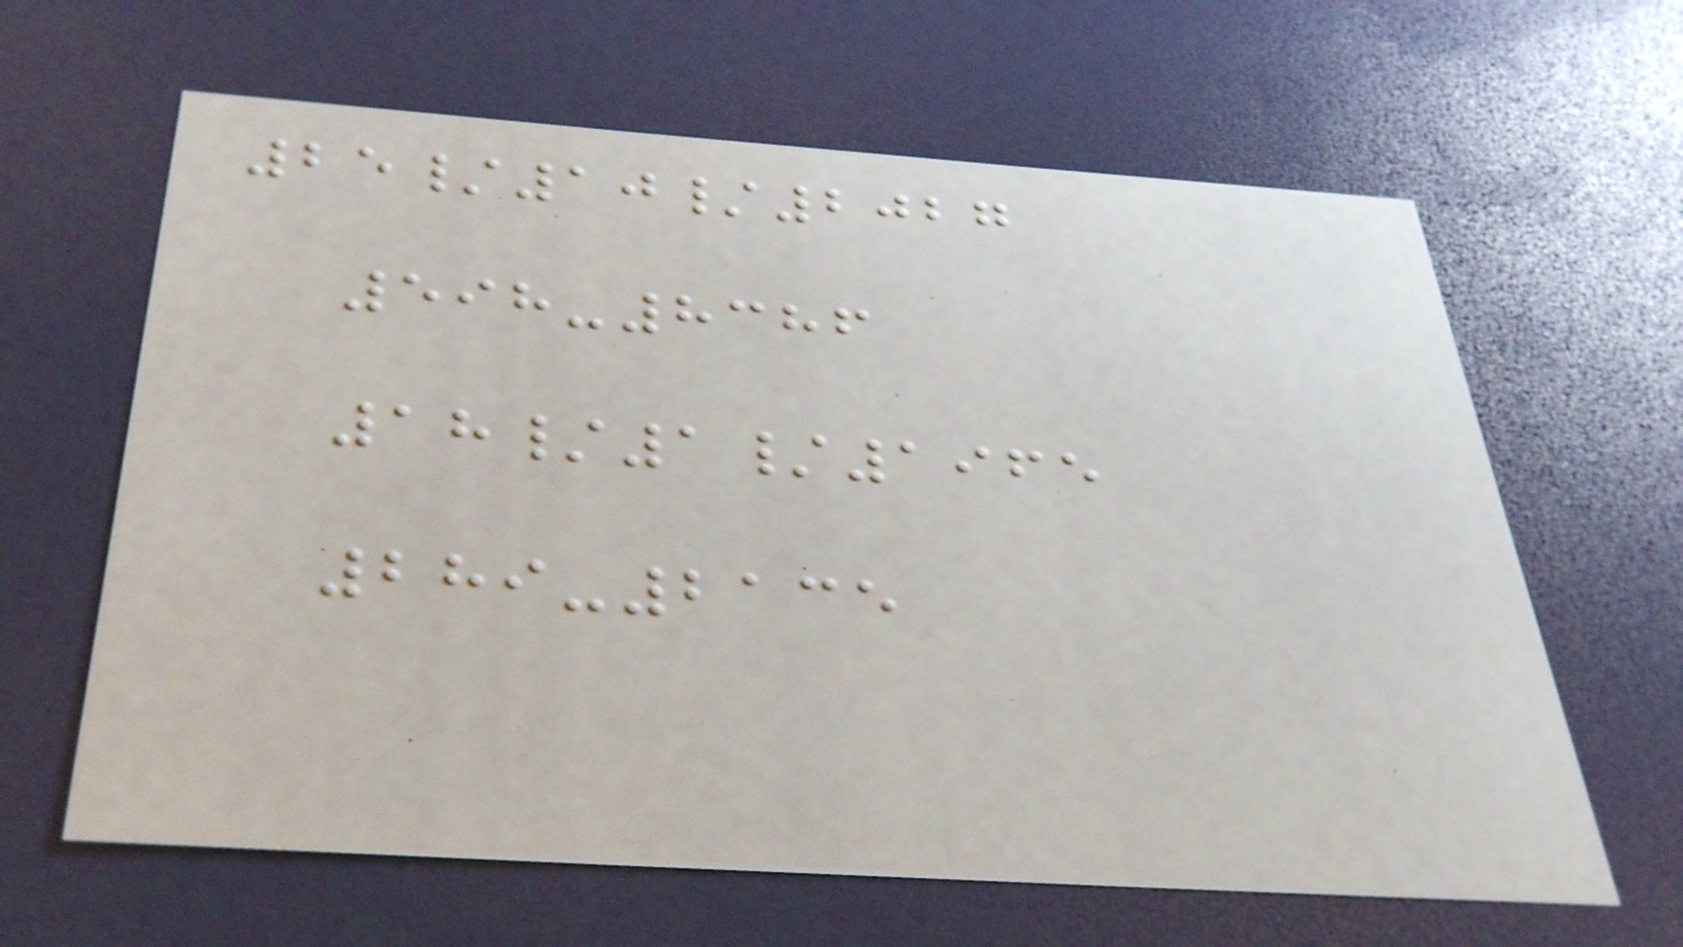25/10/2027
598-8386
18/1/1965
289-2135
